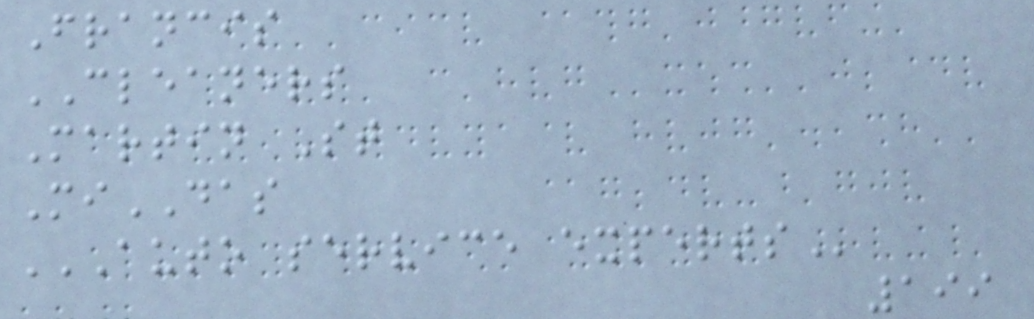Francis
CLEANERS
Martin St
MiDAS
AUTO SERVICE EXPERTS
199
